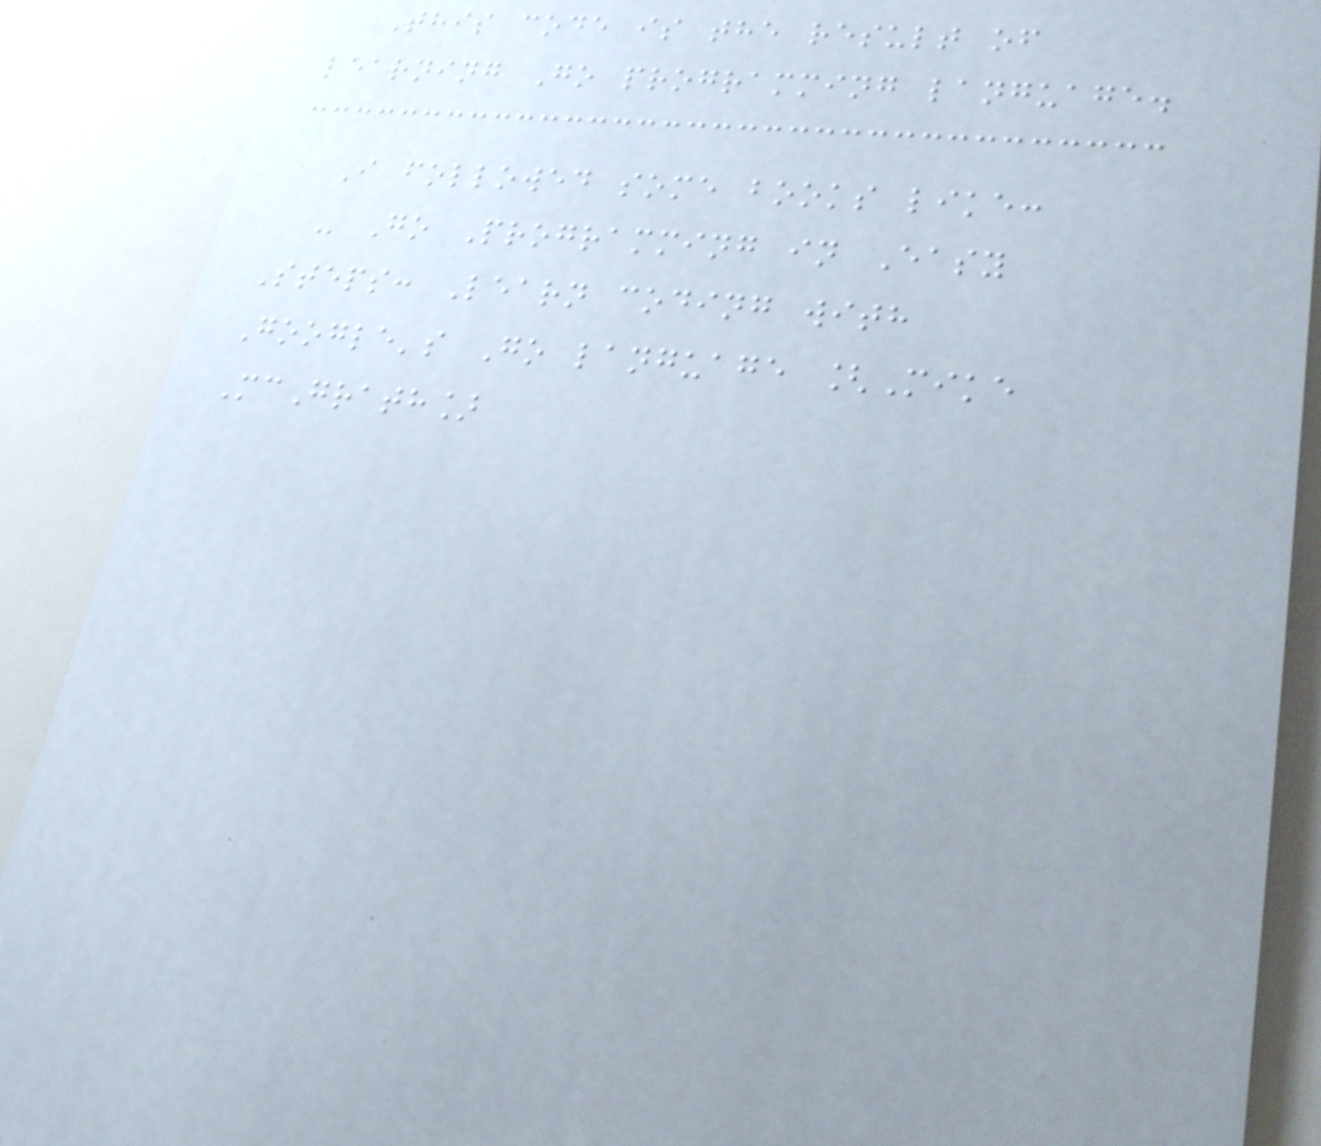This code is the result of
learning Go programming language.
I followed some books like:
- Go Programming in Easy
Steps: Learn coding with
Google's Go language [Mike
McGrath]
